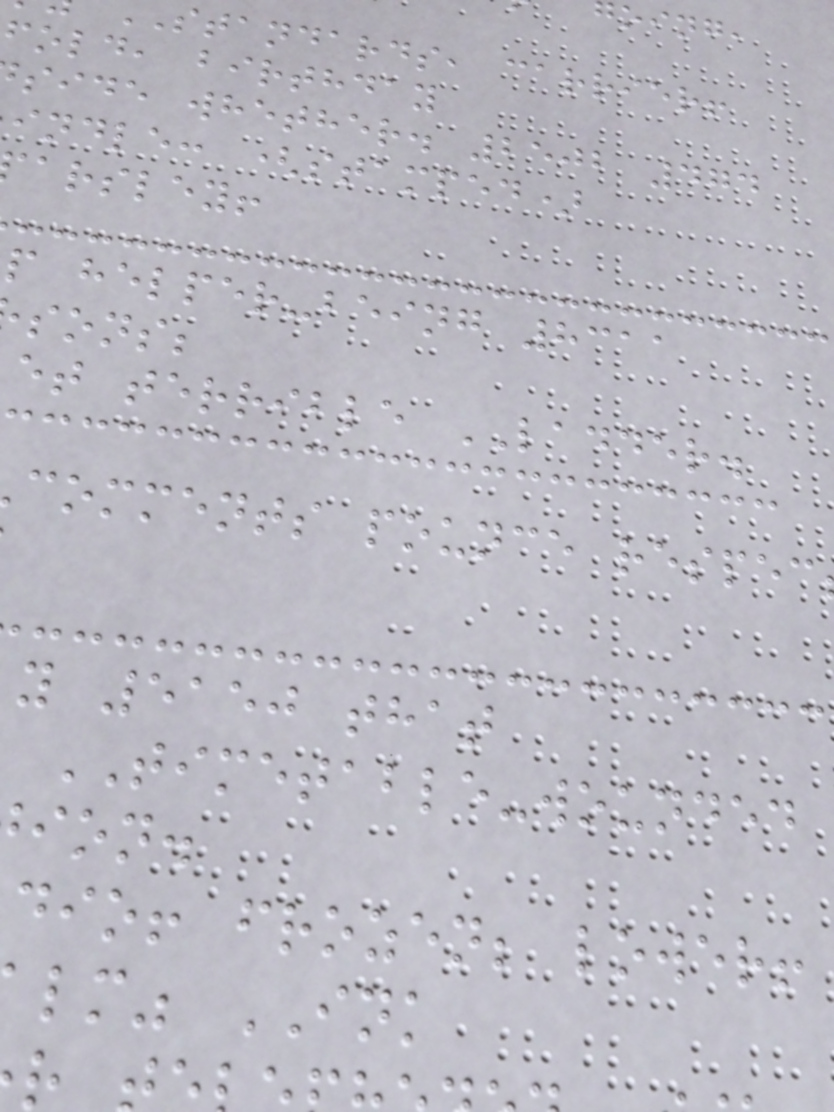standards, carrier!
fold, birthday
side whether. 2502 474
indle: (stamped)
arsley!
p helper-being 8311
sons;
et terrible LADDER.
comments pounce respec
y 5150 that
TIMETABLE-wounded
ion.
dio! frozen; lower!
lm" INK
